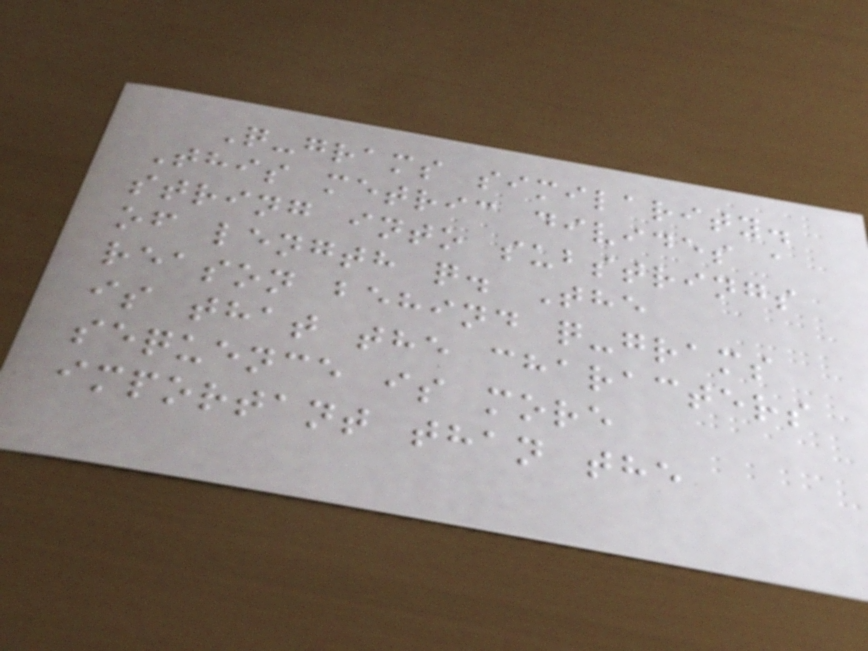Q-grams similarity.
This metric divides a
string into substrings
of length q. The
reason behind q-grams
is that the characters
sequence is more
important than the
